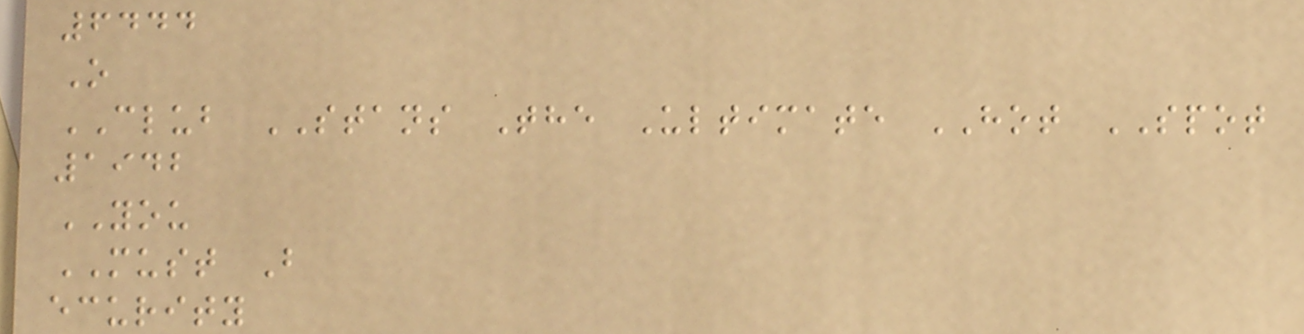6444
O
CLUB STANS The Ultimate HOT SPOT
1942
YOU
MUST B
ecurity
